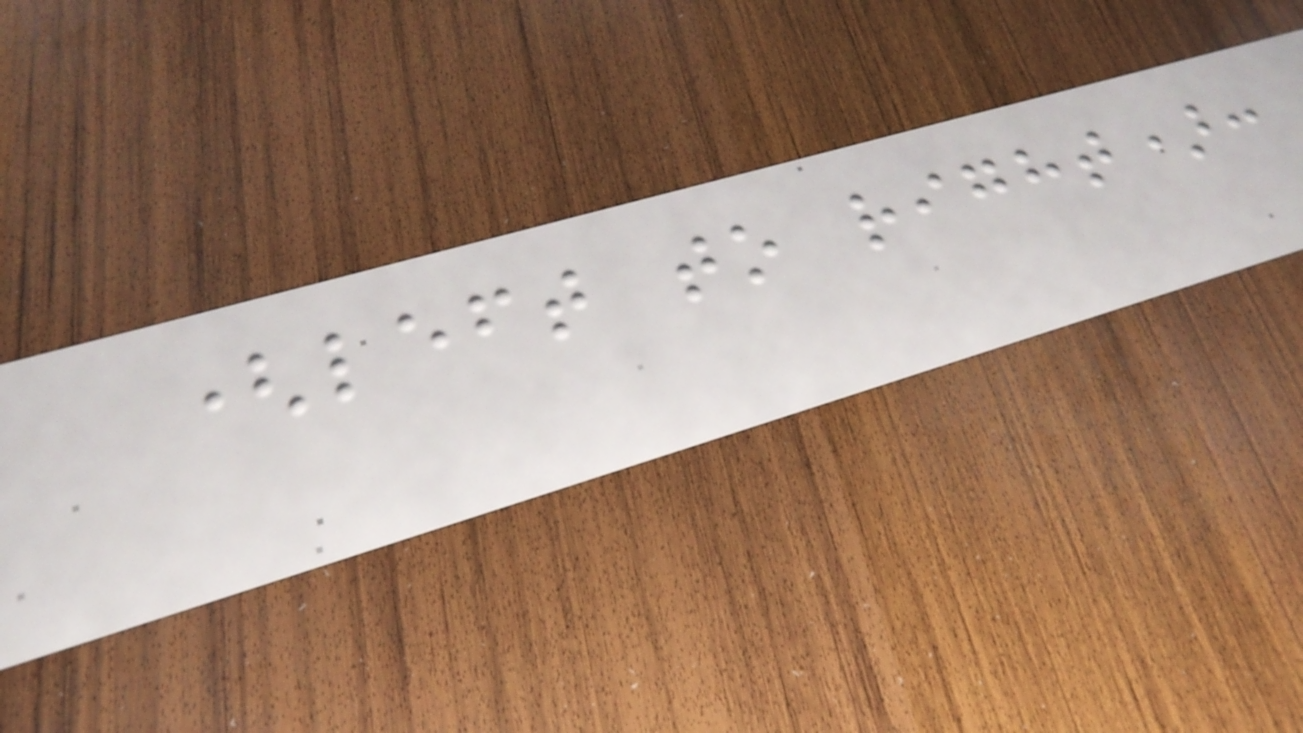(left to right):
